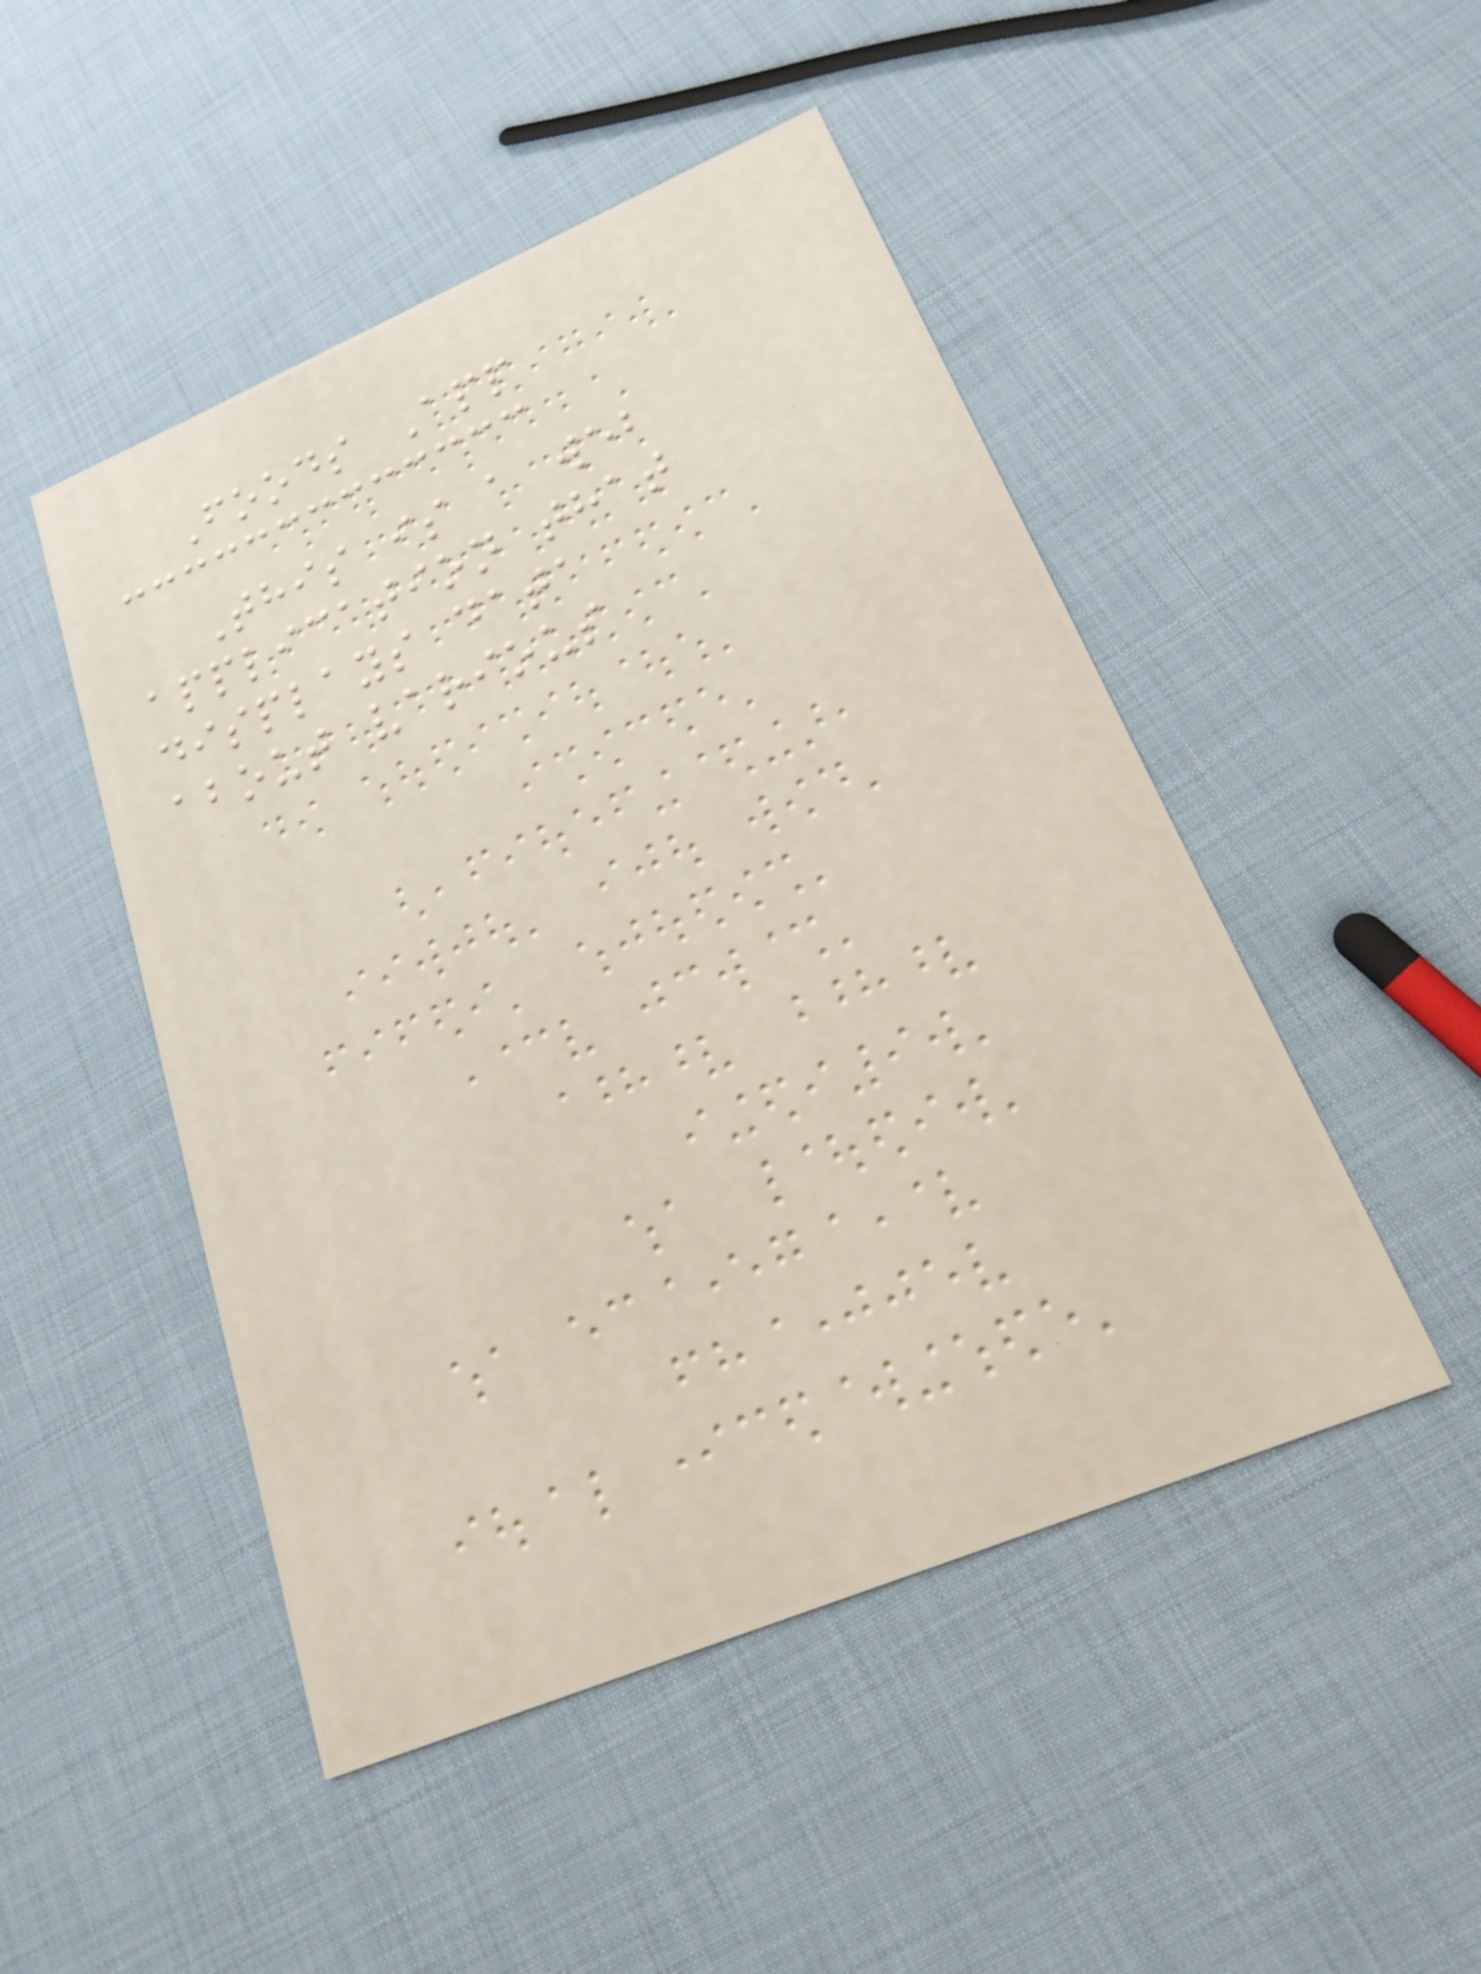Foods App
This is a web
application that
displays data
about various
